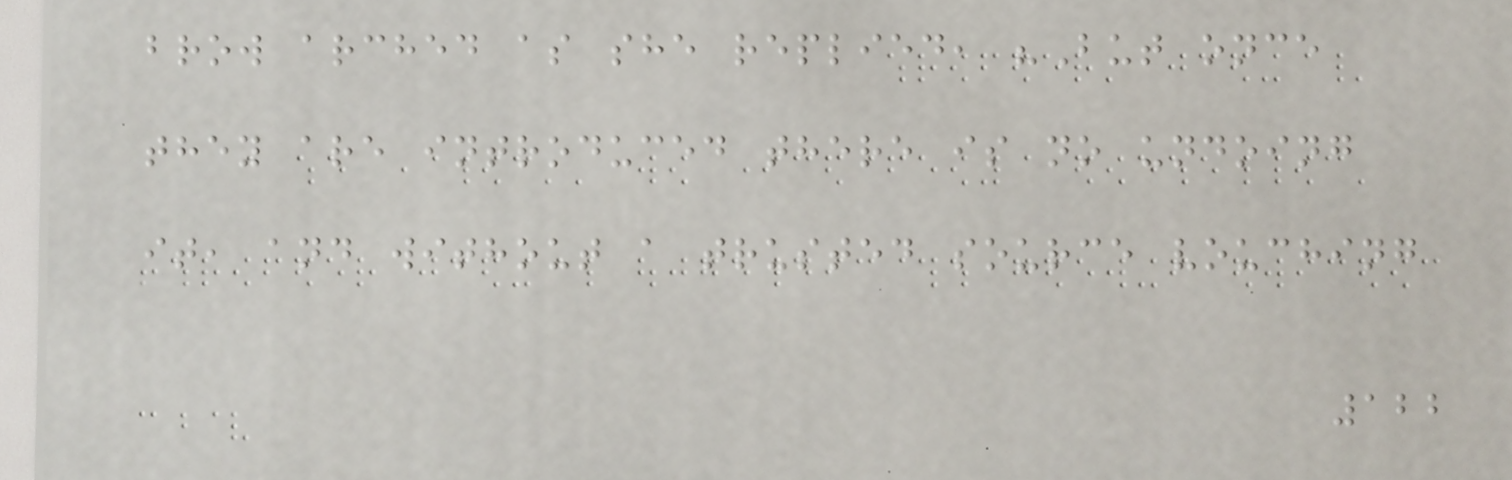brow arched as she replied, "But once
they are introduced there is no undoing
it, and without a trusted source vouching
122
